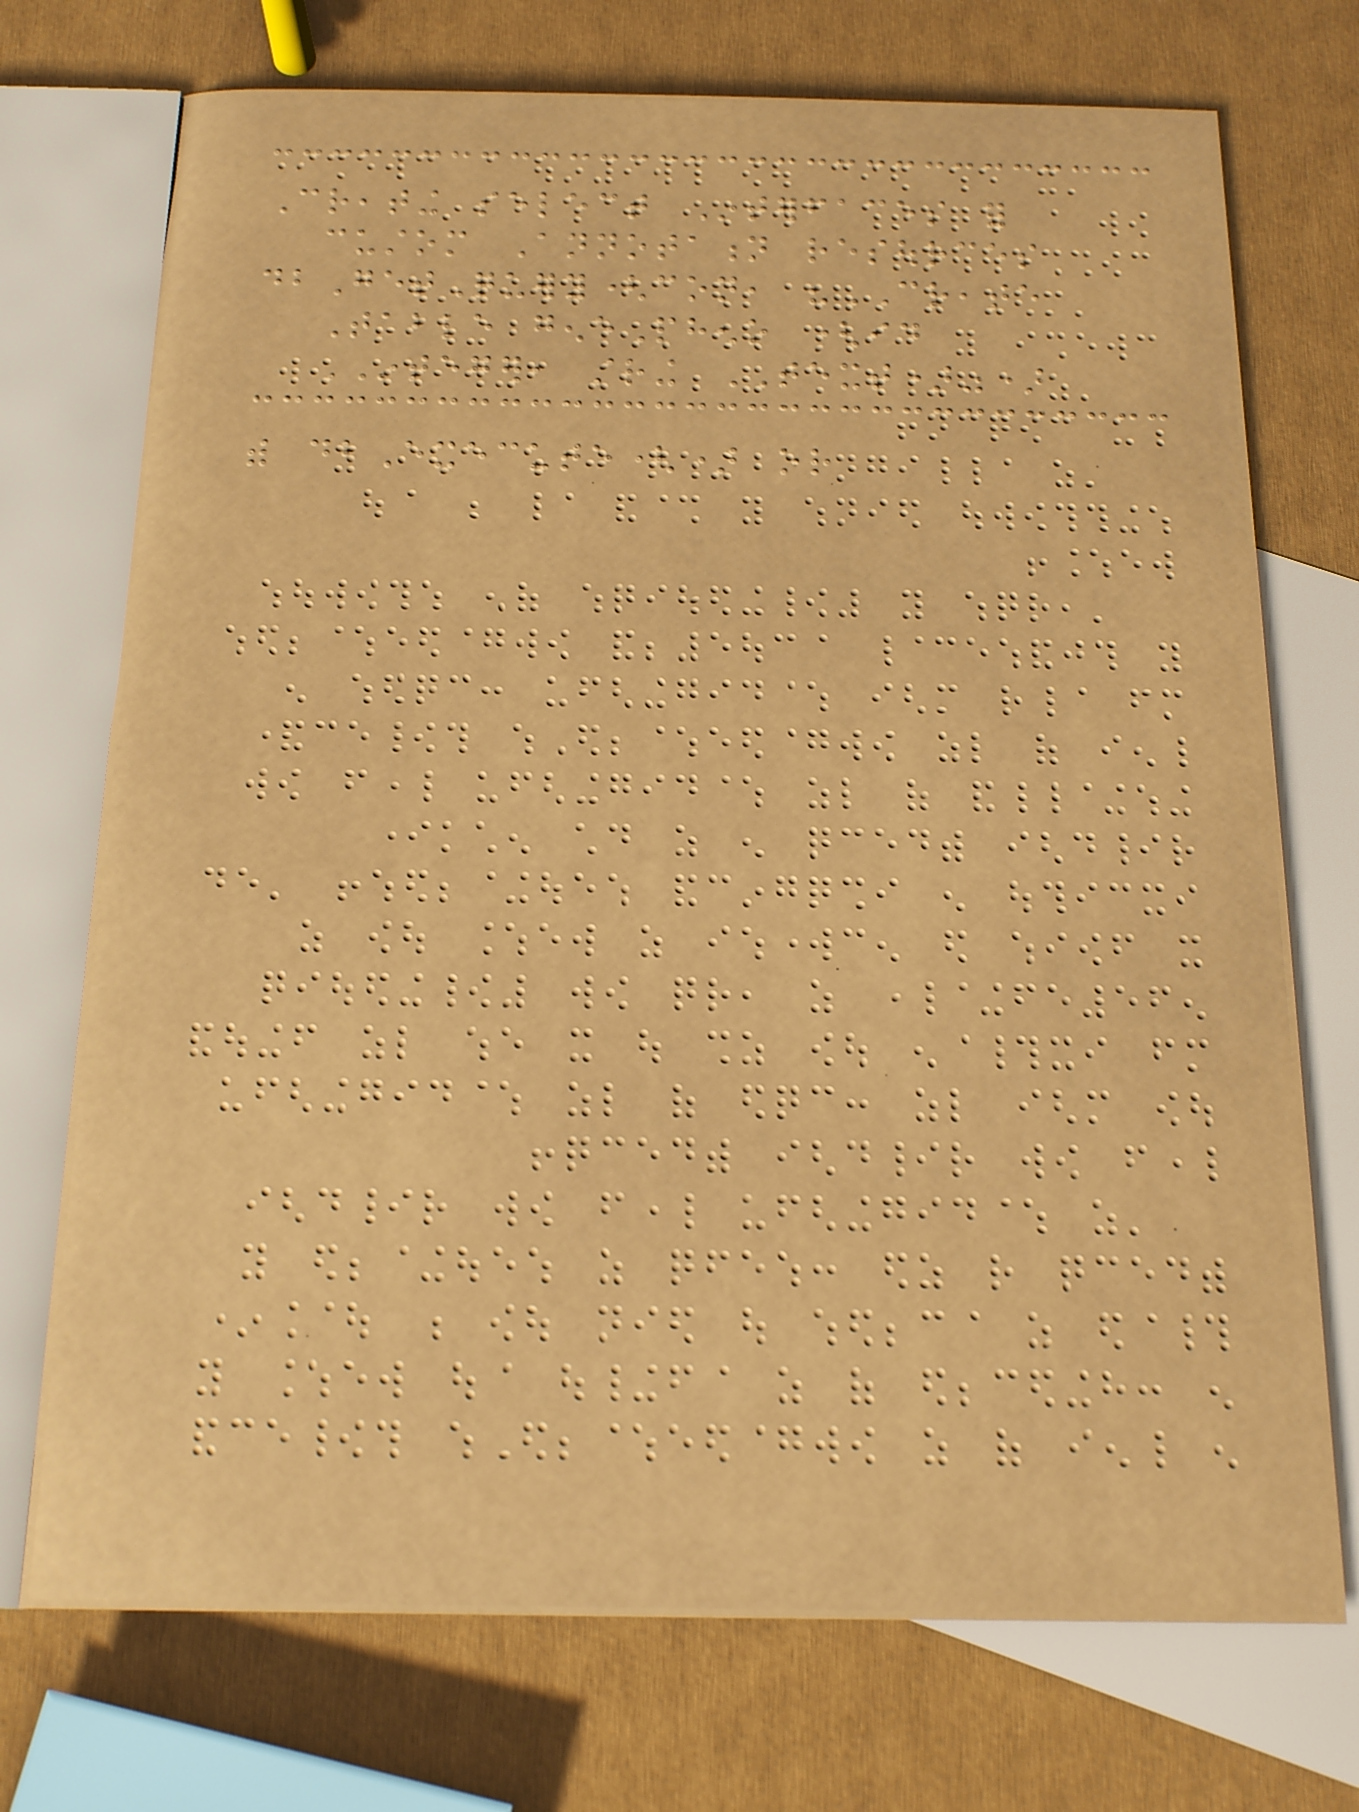Creating select Interfaces for
custom Annotation resources
dbGetQuery(con, "CREATE
Table genePheno (id
INTEGER, string TEXT)")
with dbExecute() or
